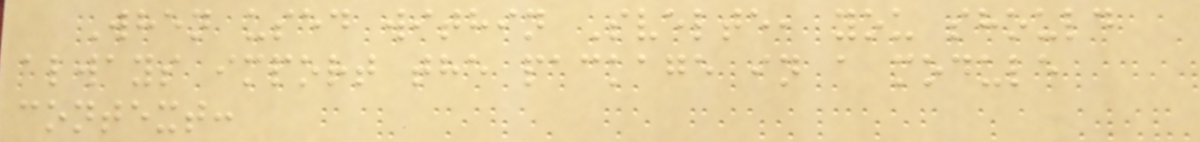When used within Svelte, you should
always import the package in a module
context:
